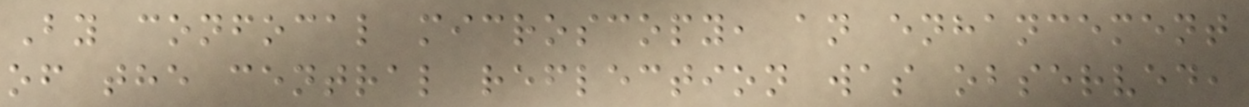By confocal microscopy, an enhancement
of the central reflection was observed,
